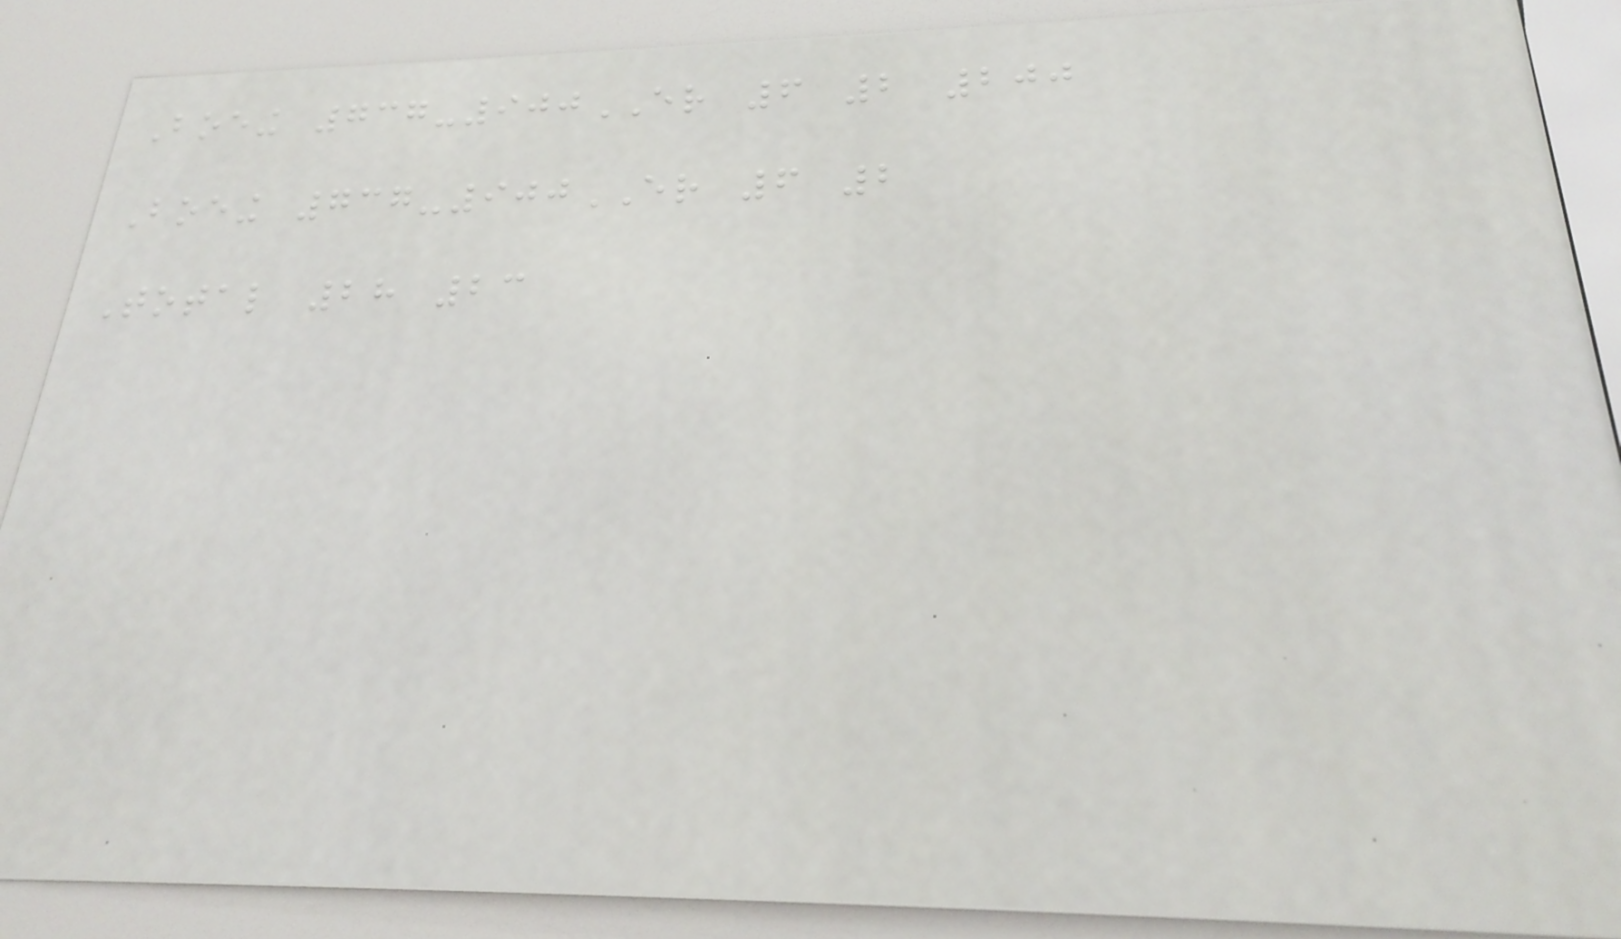Boeing 737-900ER 6 2 200
Boeing 737-900ER 6 2
Total 28 23
